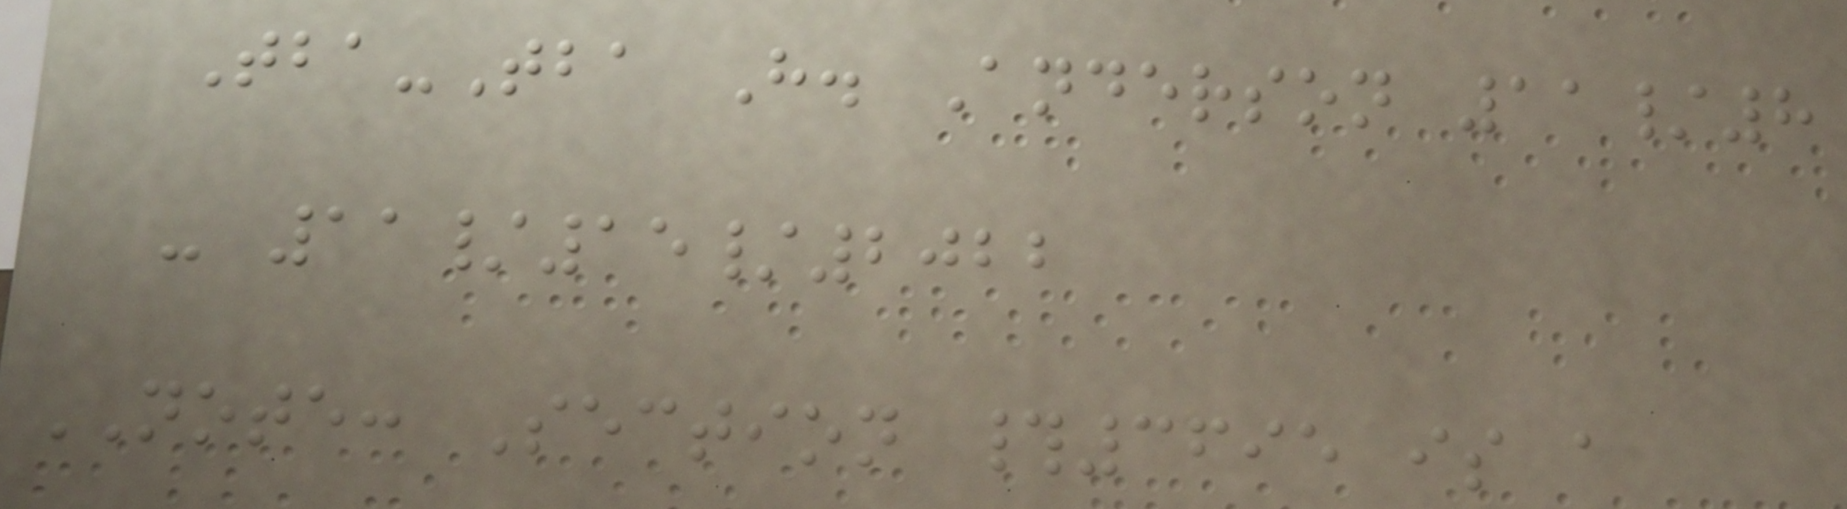Tba-Tba H. Anderson 11/8
- 11/15/2022
NOTE: Section #3695 is a
